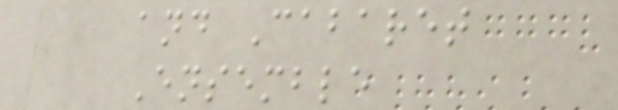and Cabaret
Ensemble
